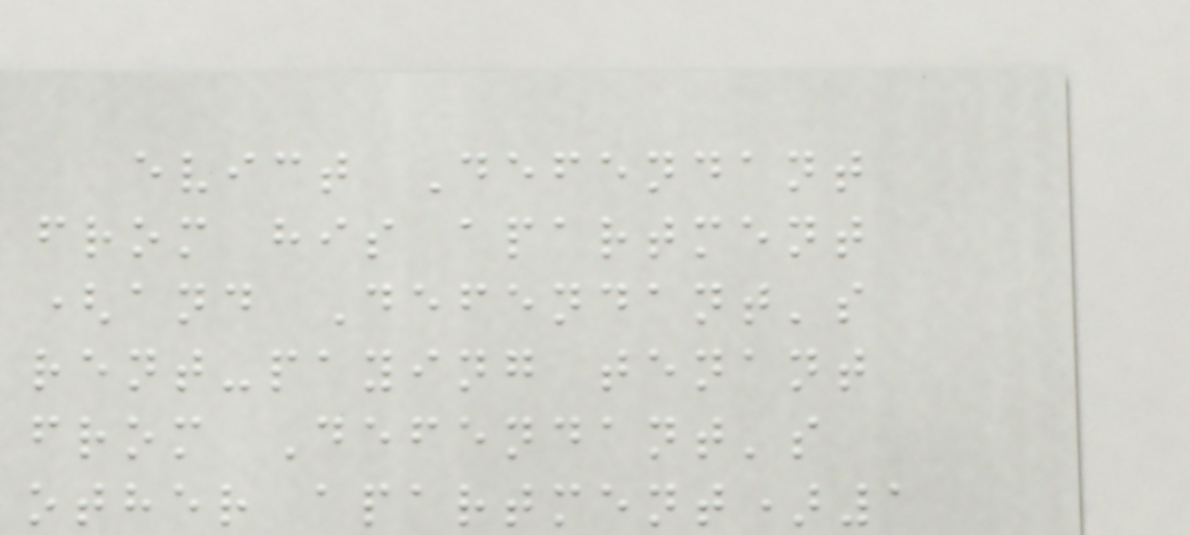evict Defendant
from his apartment
(and Defendant's
rent-paying tenant
from Defendant's
other apartment)1
